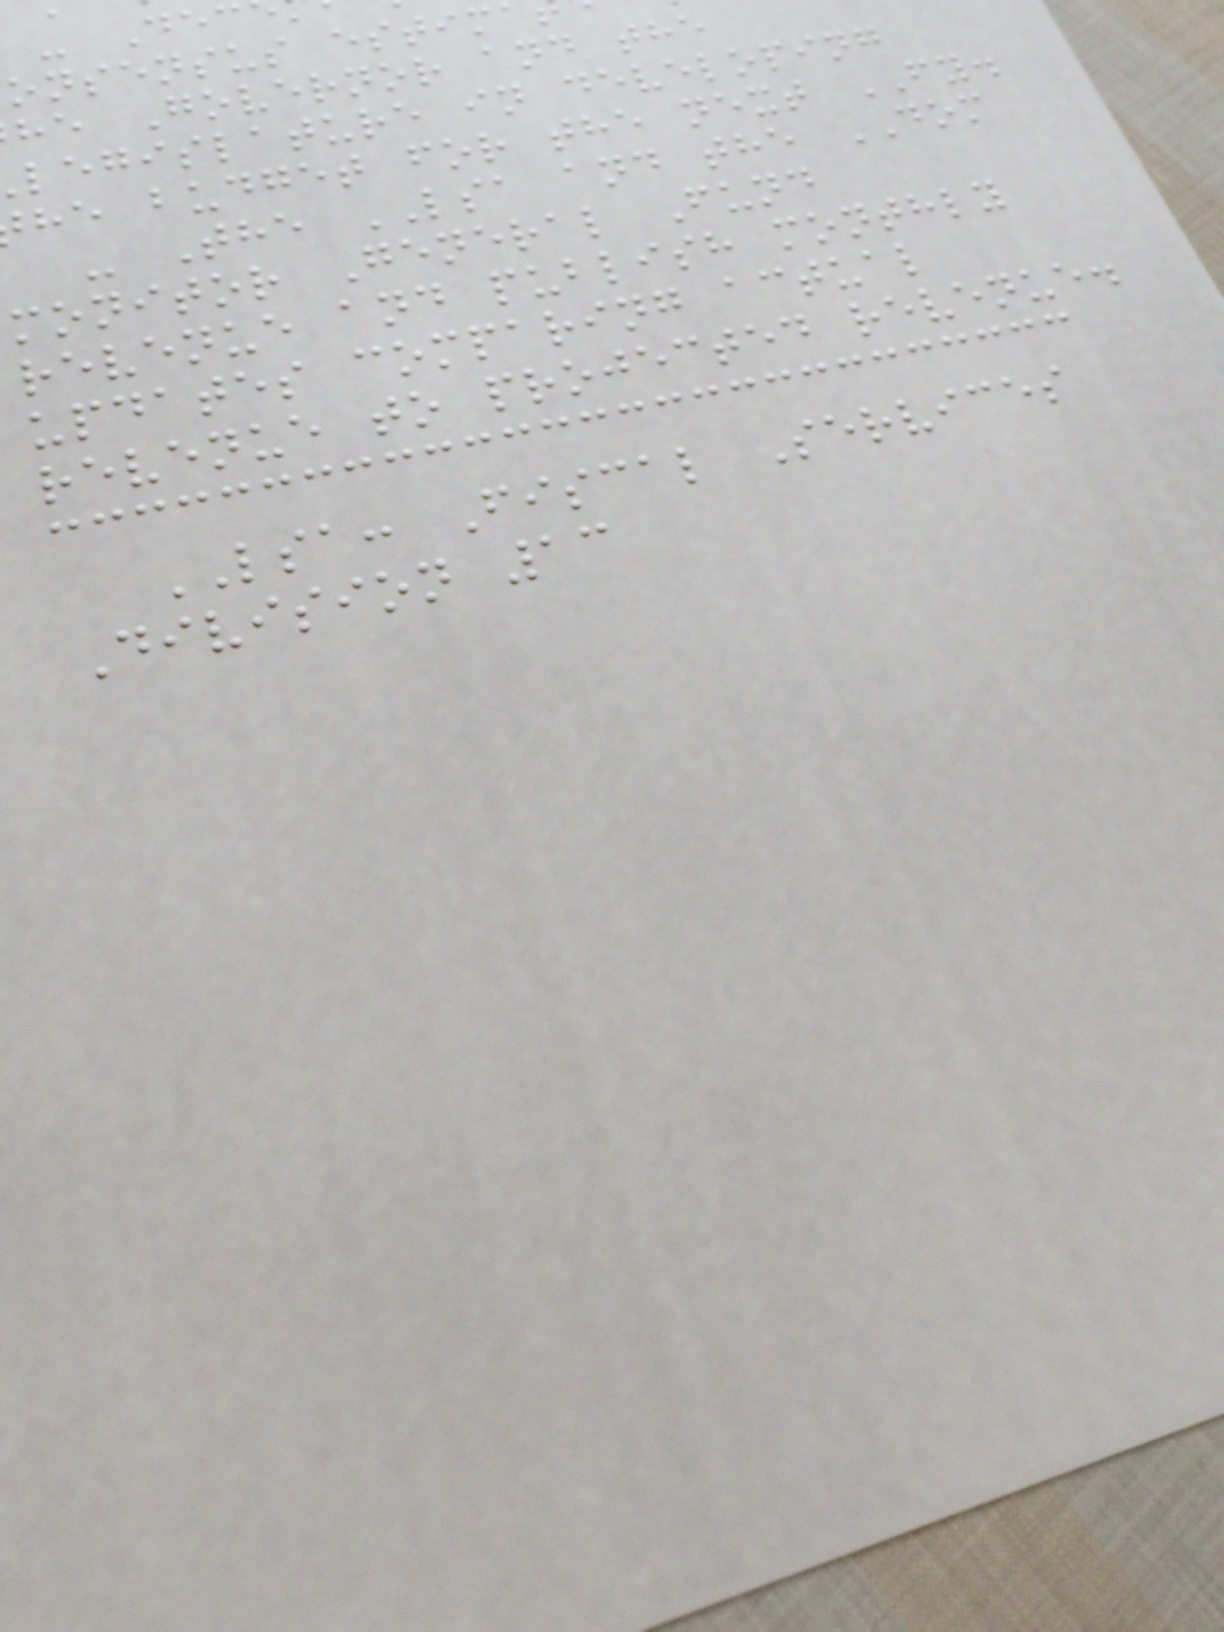onsensus estim
he Governor and the
legislature in developing
he budget for the next FY.
- The LSA and the DOM
monitor General Fund
revenue and publish monthly
updates comparing actual
revenue to projected revenue.
LSA: Fiscal Services
Division 13
